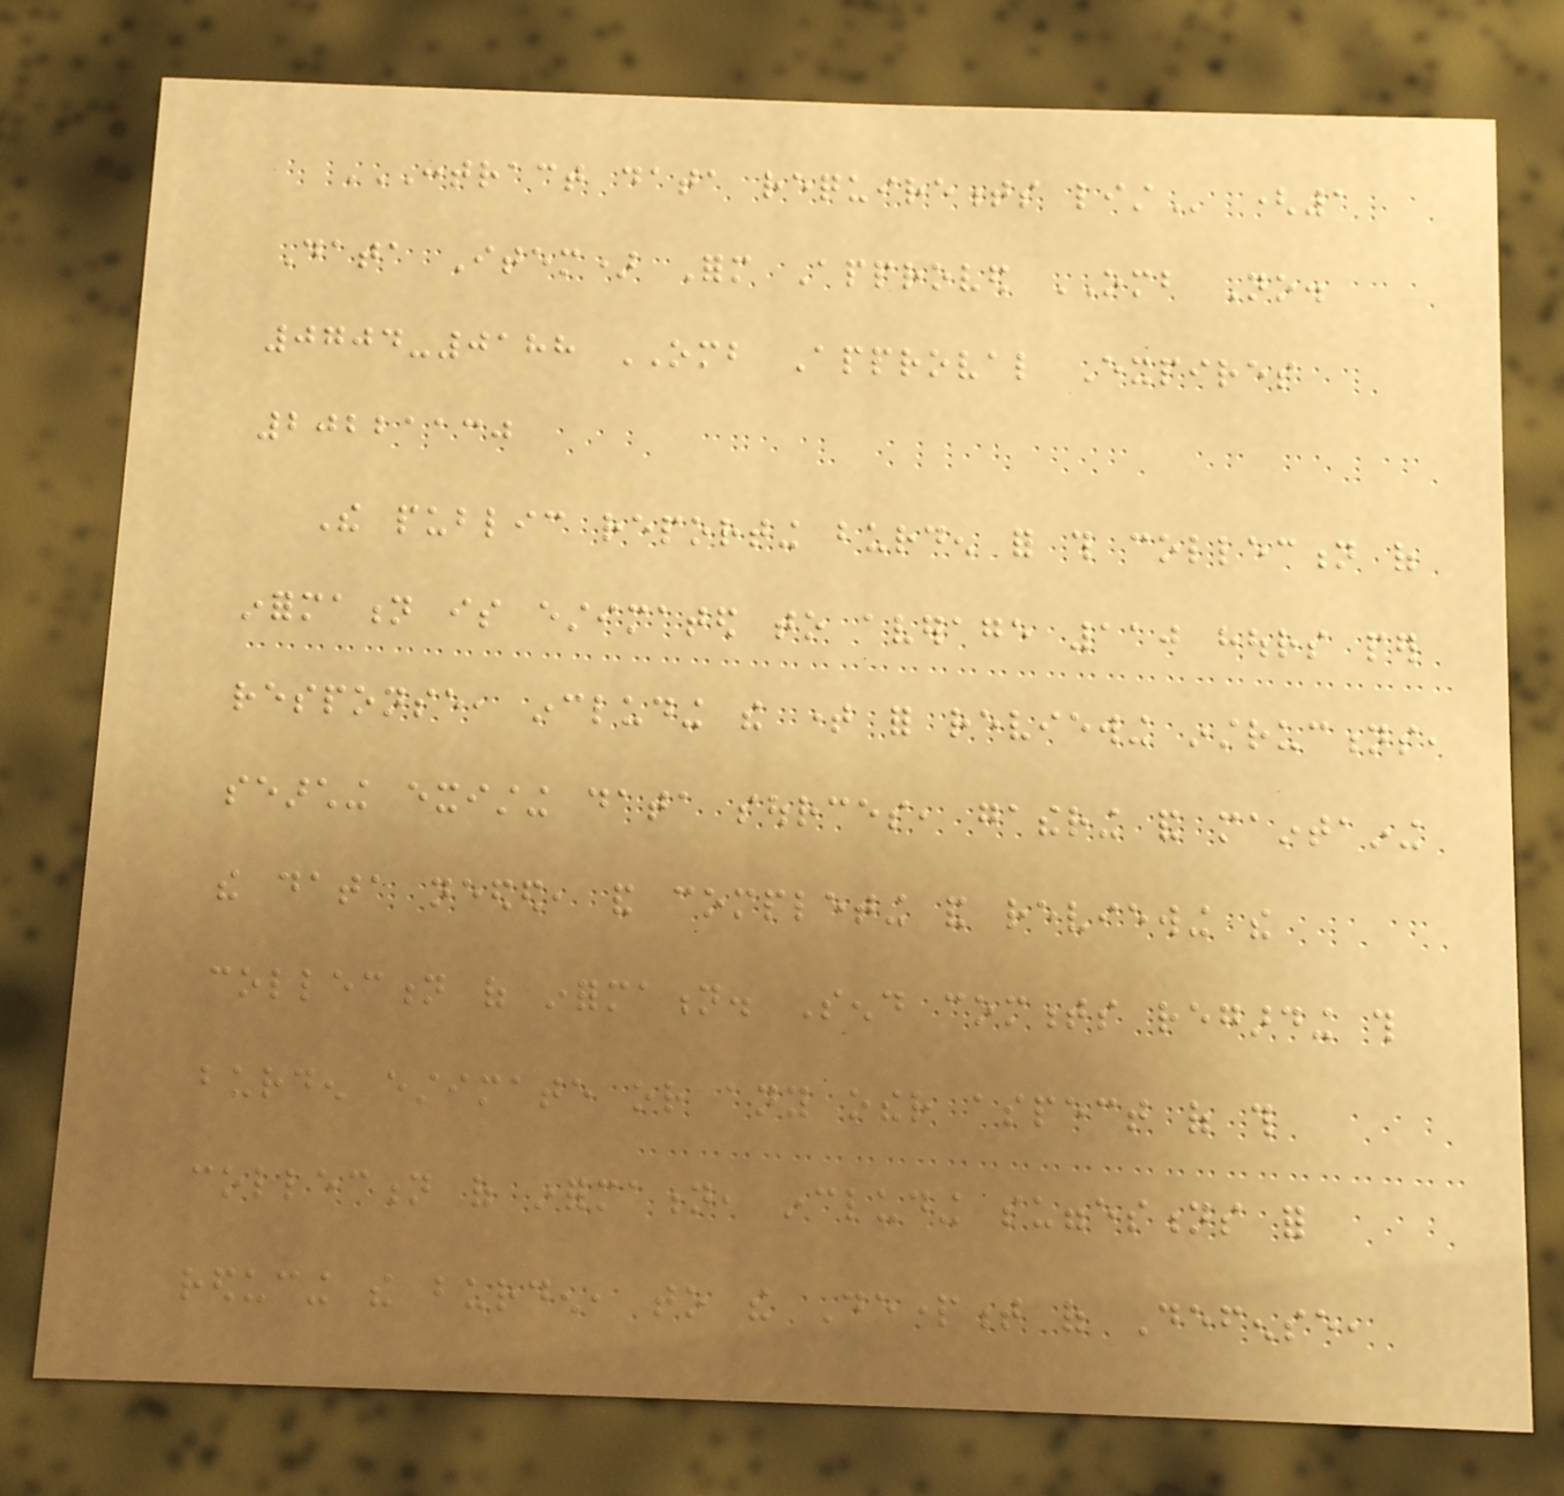CONTRACT DATA REQUIREMENTS LIST (1
Data Item) Form Approved OMB No.
0704-0188 OMB Approval Expires
20221130
The public reporting burden for this collection of
information is estimated to average 110 hours per
response, including the time for reviewing instructions,
searching existing data sources, gathering and maintaining
the data needed, and completing and reviewing the
collection of information. Send comments regarding this
burden estimate or any other aspect of this
collection of information, including suggestions for
reducing the burden, to the Department of Defense,
